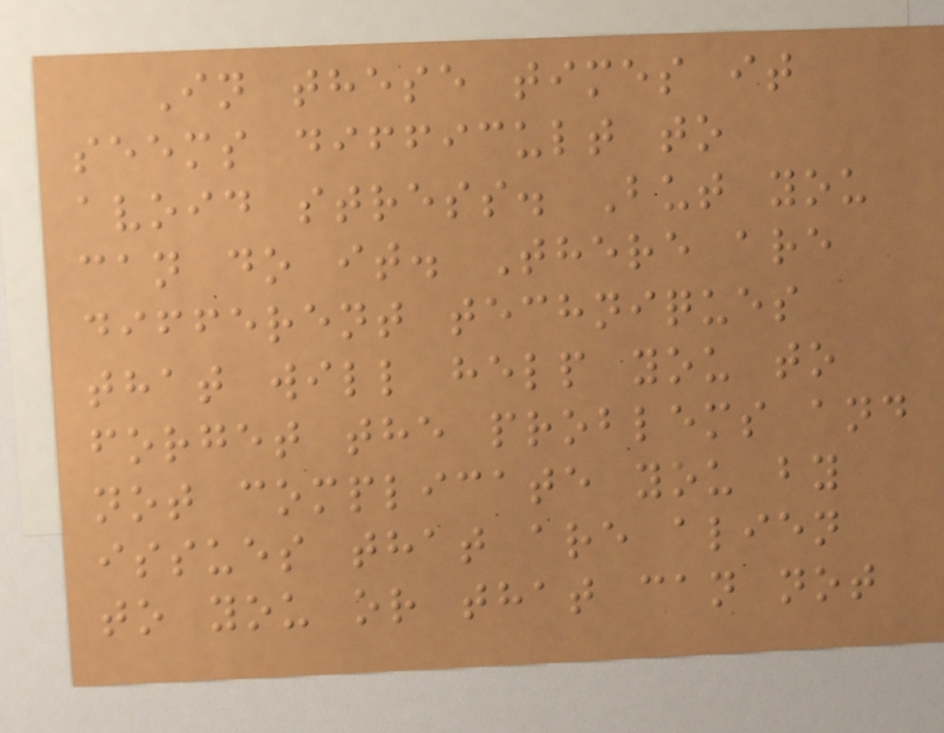In these times it
seems difficult to
avoid stress. But you
can do it. There are
different techniques
that will help you to
forget the problems and
not complicate you by
issues that are alien
to you or that can not
